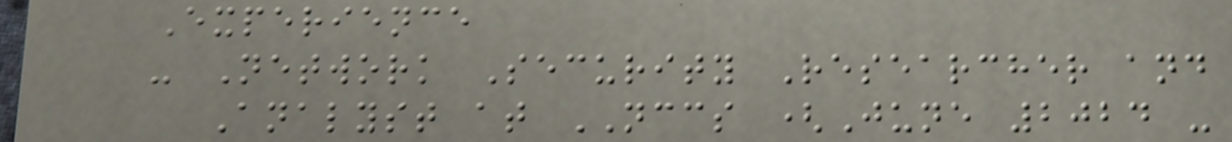Experience
- Network Security Researcher and
Analyst at NCCS (June 2024 -
